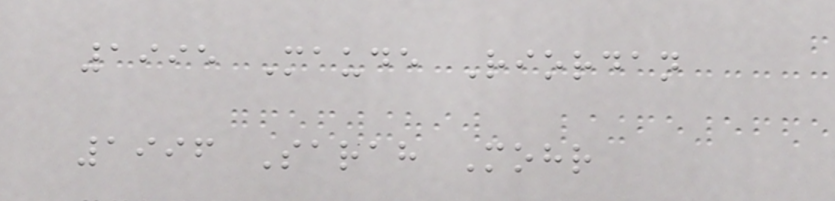1995 Maude Riordan
1996 Sarah Mohr
